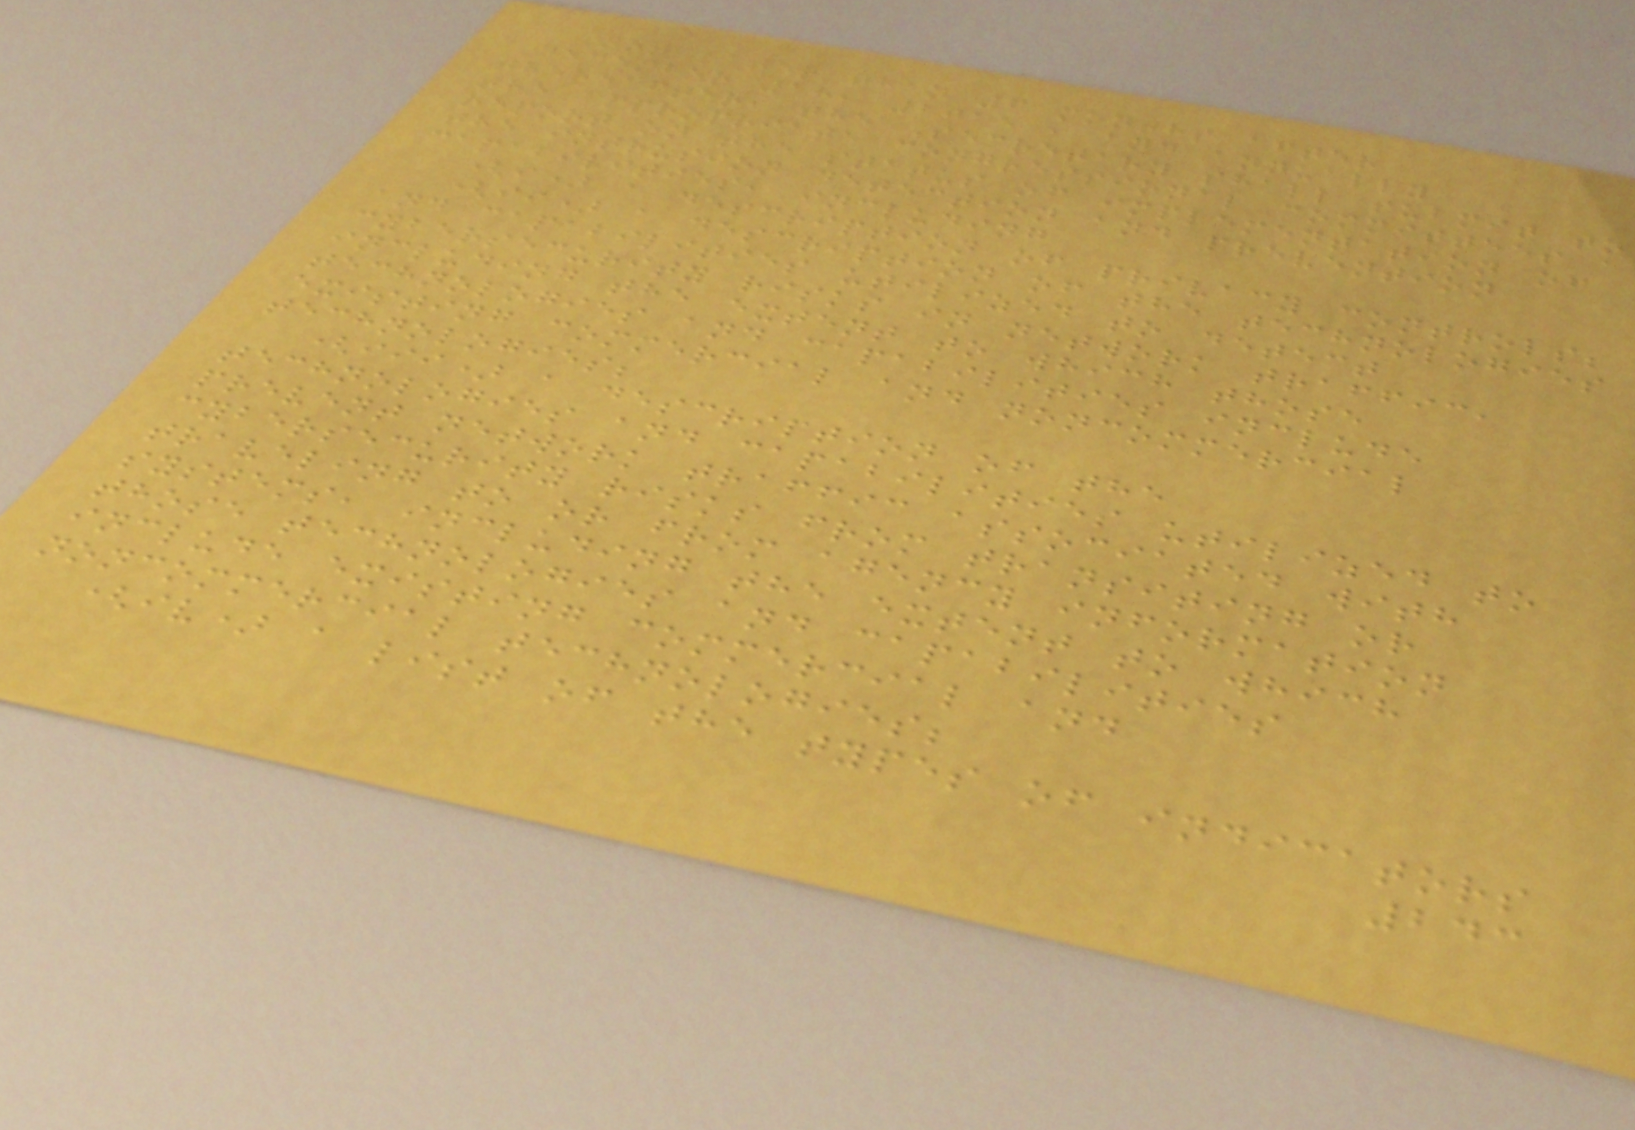Not later than 6 months after
December 18, 2015 , and annually
thereafter, the Secretary shall submit to
the appropriate congressional committees a
report on the status of implementation of
the intrusion detection and prevention
capabilities, including
(i) a description of privacy controls;
(ii) a description of the technologies
and capabilities utilized to detect
cybersecurity risks in network traffic,
including the extent to which those
technologies and capabilities include
existing commercial and noncommercial
technologies;
(iii) a description of the
technologies and capabilities utilized to
prevent network traffic associated with
cybersecurity risks from transiting or
traveling to or from agency information
systems, including the extent to which
those technologies and capabilities
include existing commercial and
noncommercial technologies;
(iv) a list of the types of indicators
243
